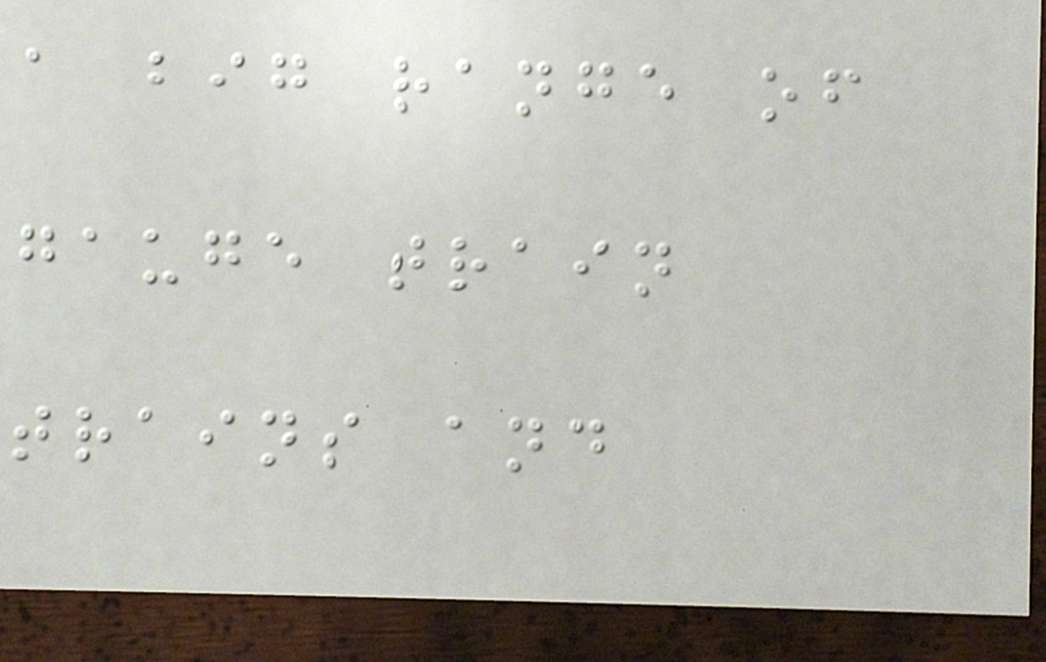a big range of
gauge train
trains and
